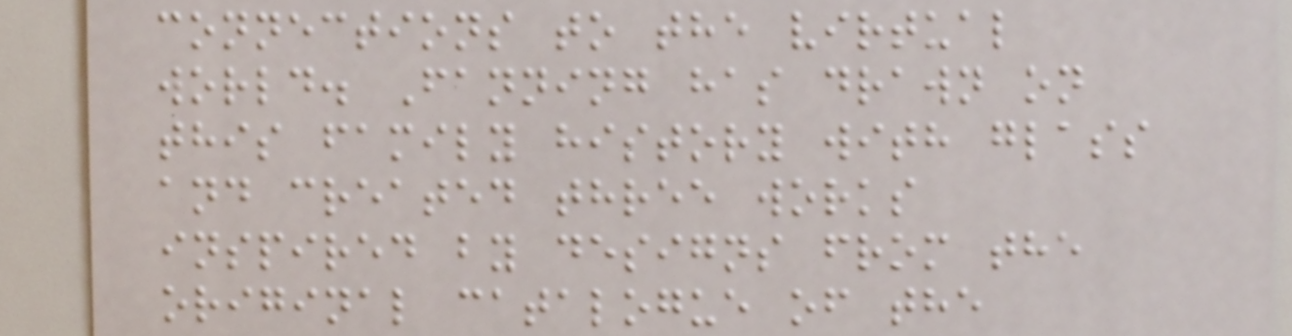connections to the virtual
world. Fanning has drawn on
this family history with glass
and created three works
inspired by designs from the
original catalogue of the
